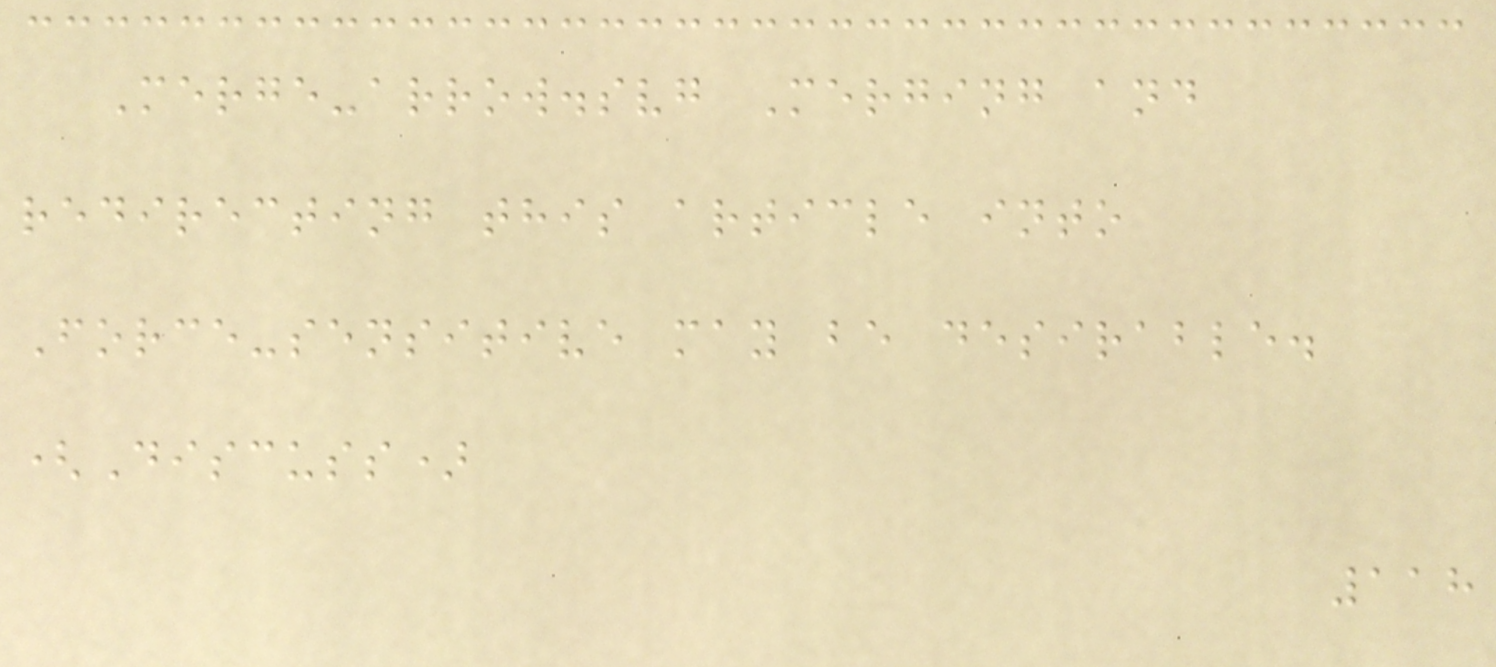Merge-arrow.svg Merging and
redirecting this article into
Force-sensitive may be desirable.
(Discuss)
118
